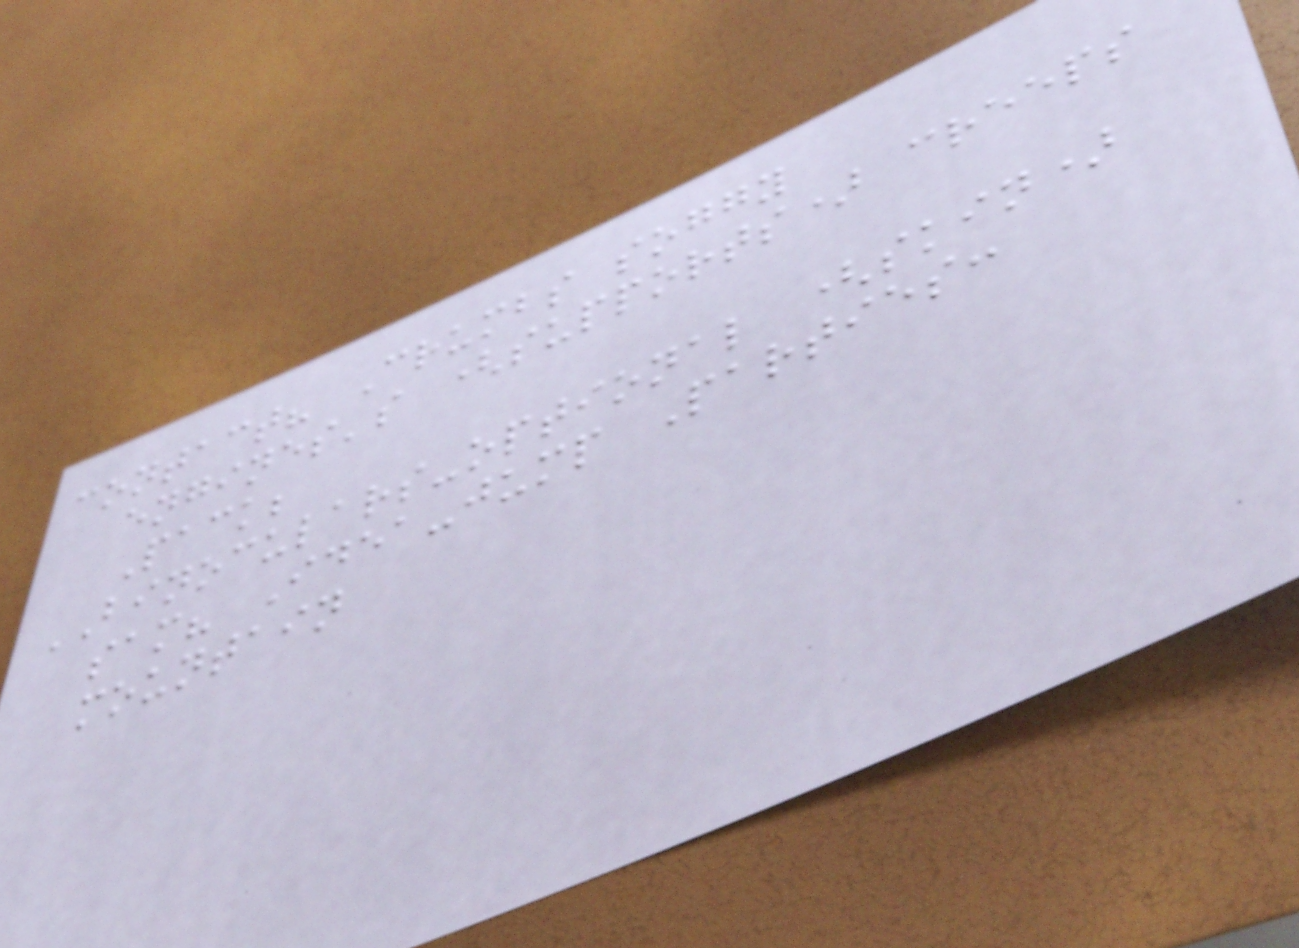contact? Crumbs soggy
engines's (supports) creeps
Pack;
BINOCULARS-optional (skin)
sam? Idea-jump Parties:
mountain
